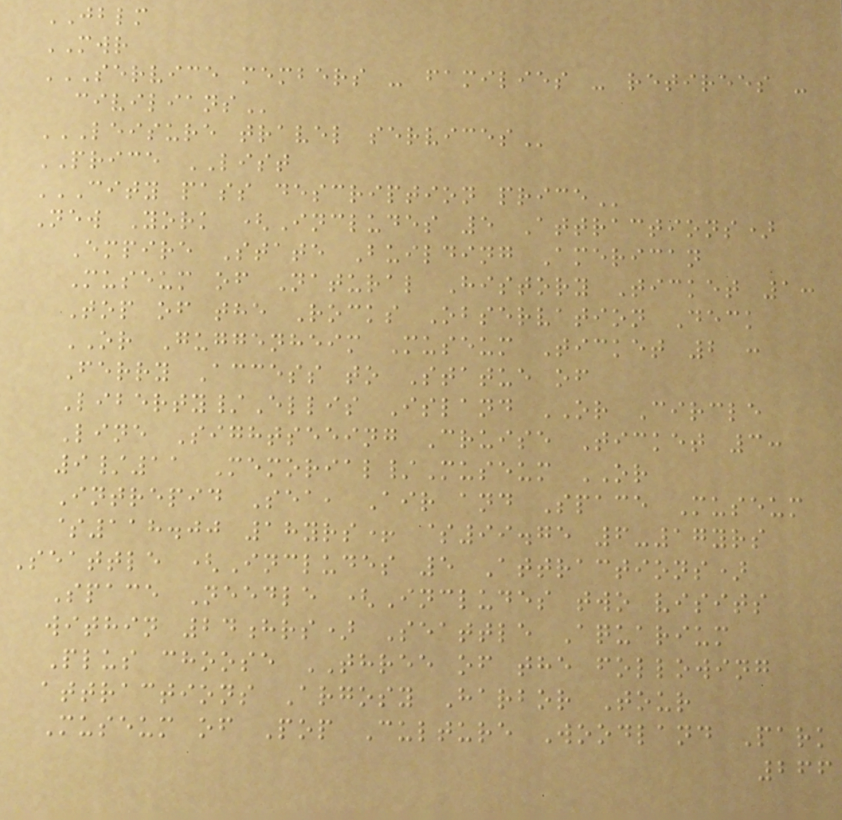JBLM
MWR
SERVICE MEMBERS - FAMILIES - RETIREES -
CIVILIANS
LEISURE TRAVEL SERVICES
PRICE LIST
CITY PASS DESCRIPTION PRICE
New York (Includes 5 Attractions)
Empire State Building American
Museum of Natural History Ticket 1:
Top of the Rocks Observation Deck
OR Guggenheim Museum Ticket 2 :
Ferry Access to Statue of
Liberty/Ellis Island OR Circle
Line Sightseeing Cruise Ticket 3:
9/11 Memorial/Museum OR
Intrepid Sea, Air and Space Museum
$118.00 18yrs+ $99.75 6-17yrs
Seattle (Includes 5 Attractions)
Space Needle (Includes two visits
within 24hrs) Seattle Aquarium
Plus choose THREE of the following
attractions Argosy Harbor Tour
Museum of Pop Culture Woodland Park
266
